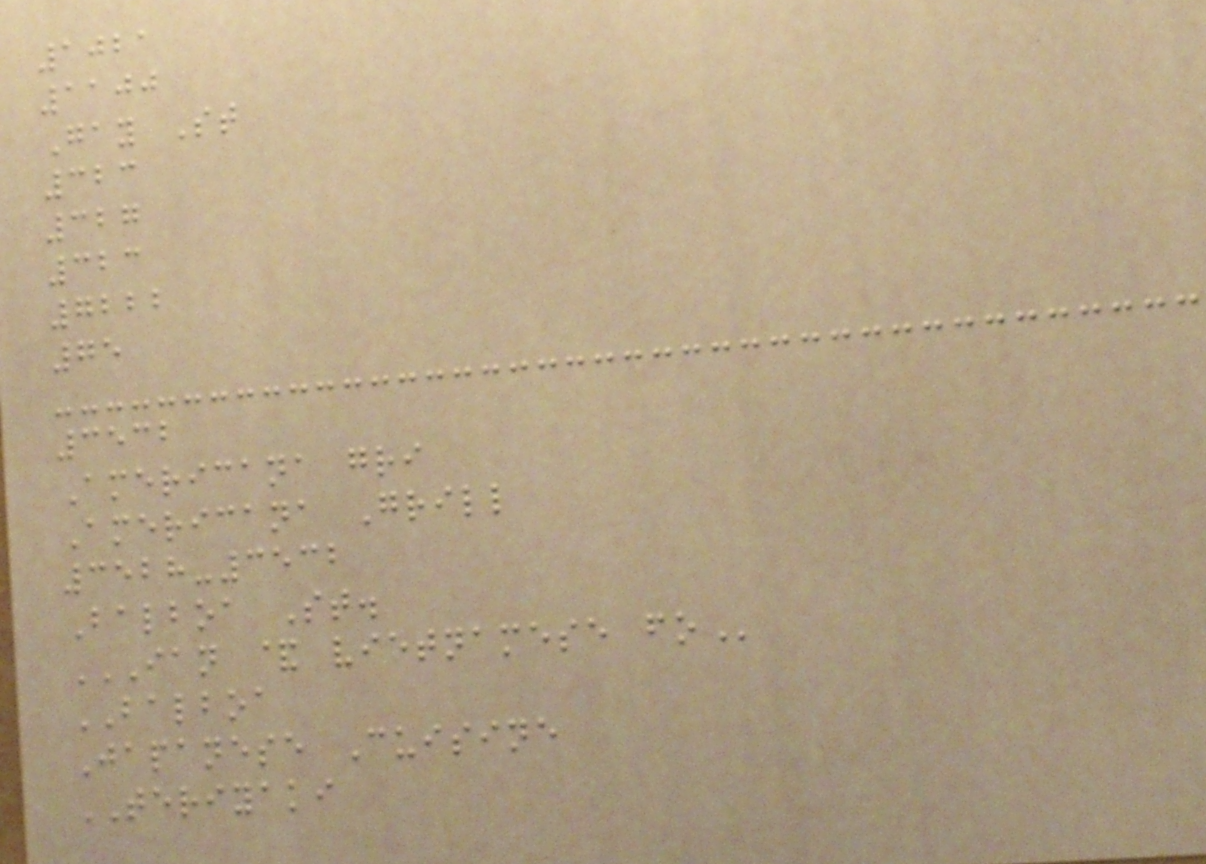1021
1100
Gay St
323
327
323
7222
75
3532
Americana gri
Americana Grill
3528-3532
Balboa St.
IAN & VIETNAMESE FO
BALBOA
Japanese Cuisine
TERIYAKI
